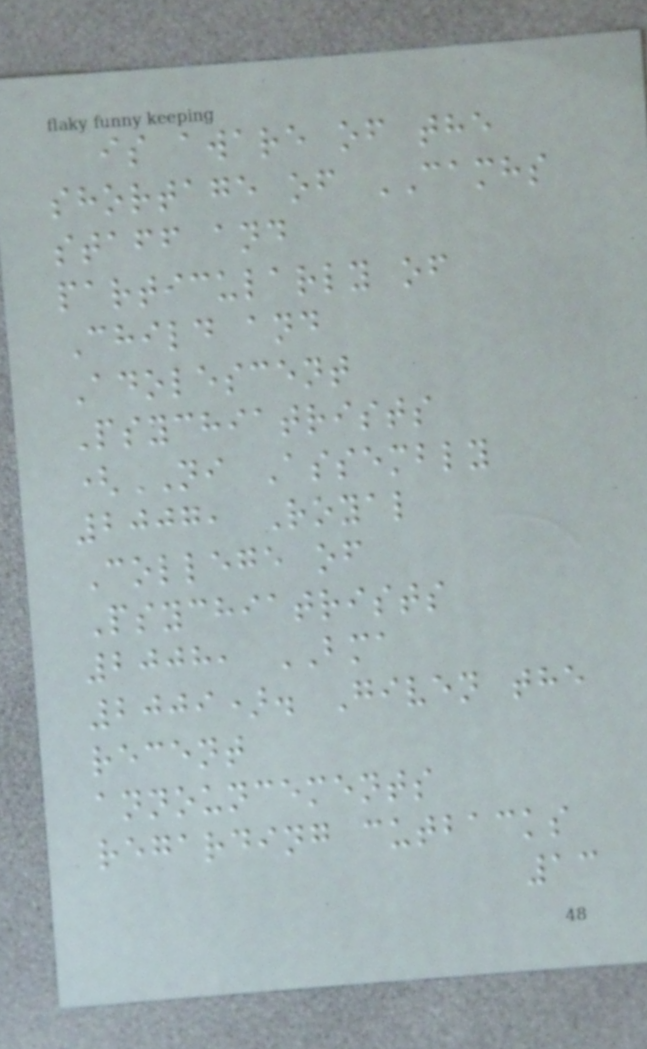is aware of the
shortage of CAMHS
staff and
particularly of
Child and
Adolescent
Psychiatrists
(NI Assembly
2007, Royal
College of
Psychiatrists
2008, BMA
2009). Given the
recent
announcements
regarding cutbacks
13
